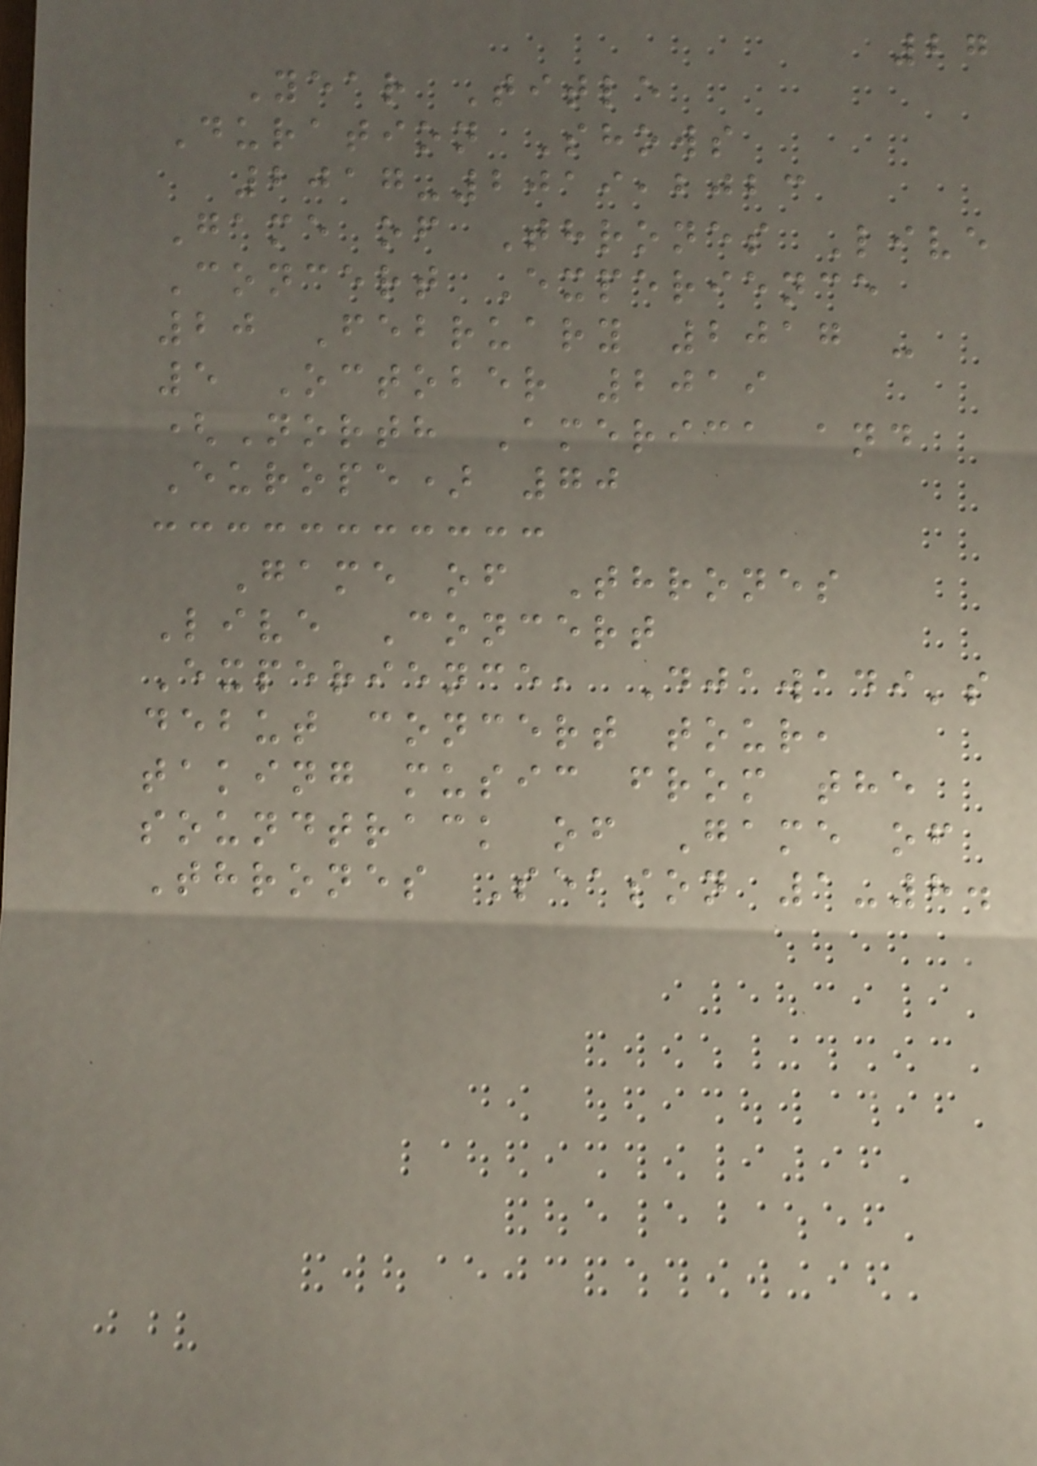27
Year Title
Duration Shows
2017-2019,2023
Game of Thrones Live
Concert Experience
20 February 2017 -
5 October 2019
(North America and
Europe) 70
Game of Thrones
Live Concert
Experience, Djawadi's
debut concert tour,
taking music from the
soundtrack of Game of
Thrones Season 1-8.
